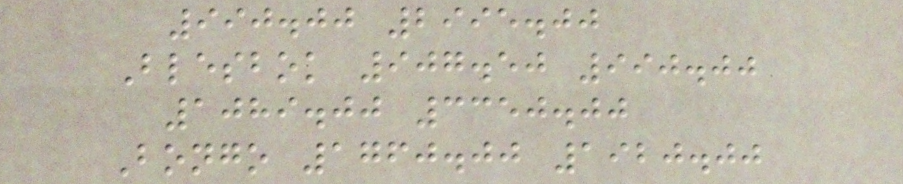990.00 2995.00
Blesbok 907.50 990.00
1089.00 3350.00
Bongo 1760.00 1920.00
